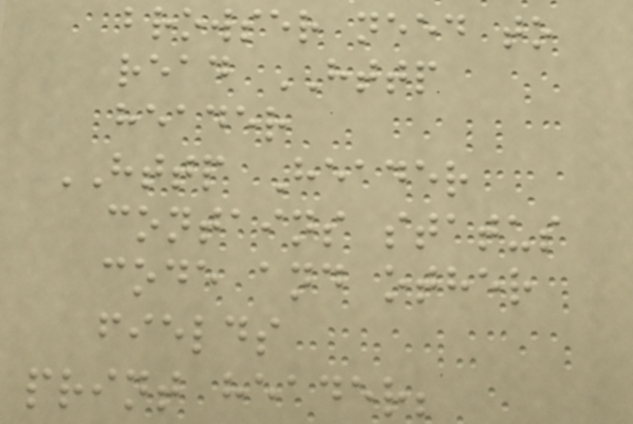browser need to
read HTTP
header
HTTP Header
contains status
code and other
fields
print header;
